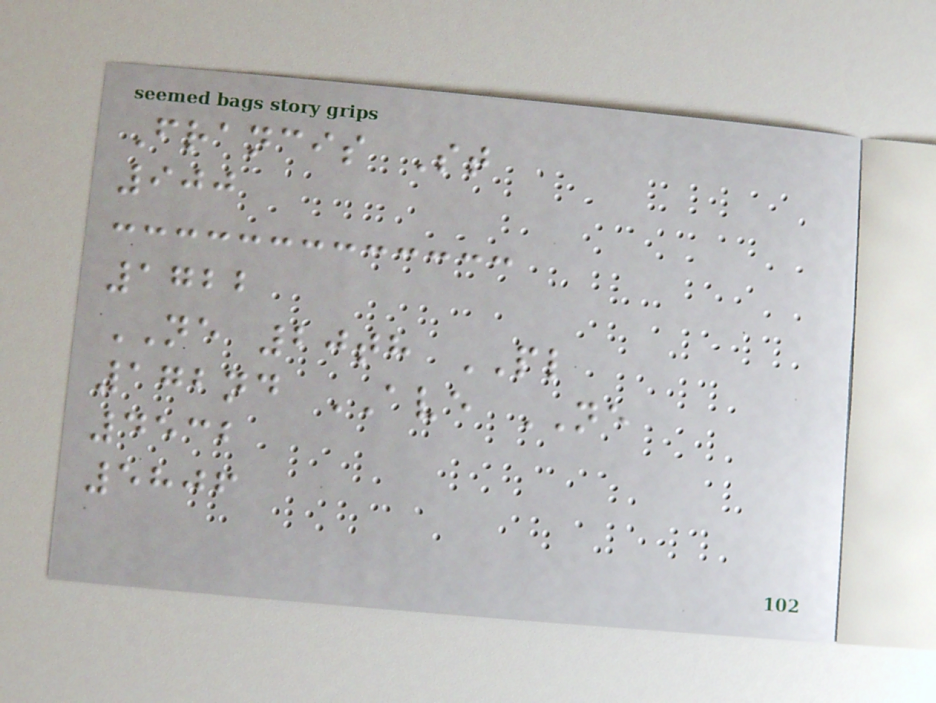Francis St
900
1722
NE 20th PL
172nd AVE NE
4532
5806
